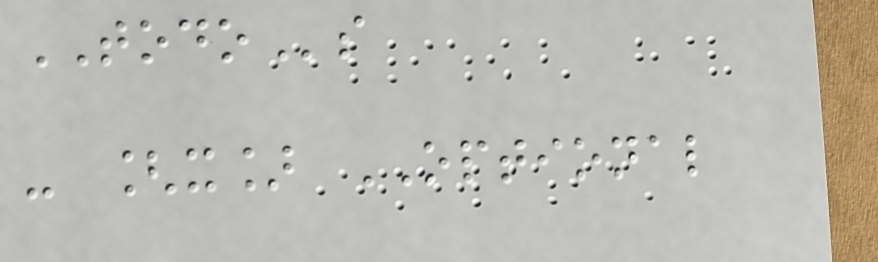TODOs
- [x] OPTIONAL
